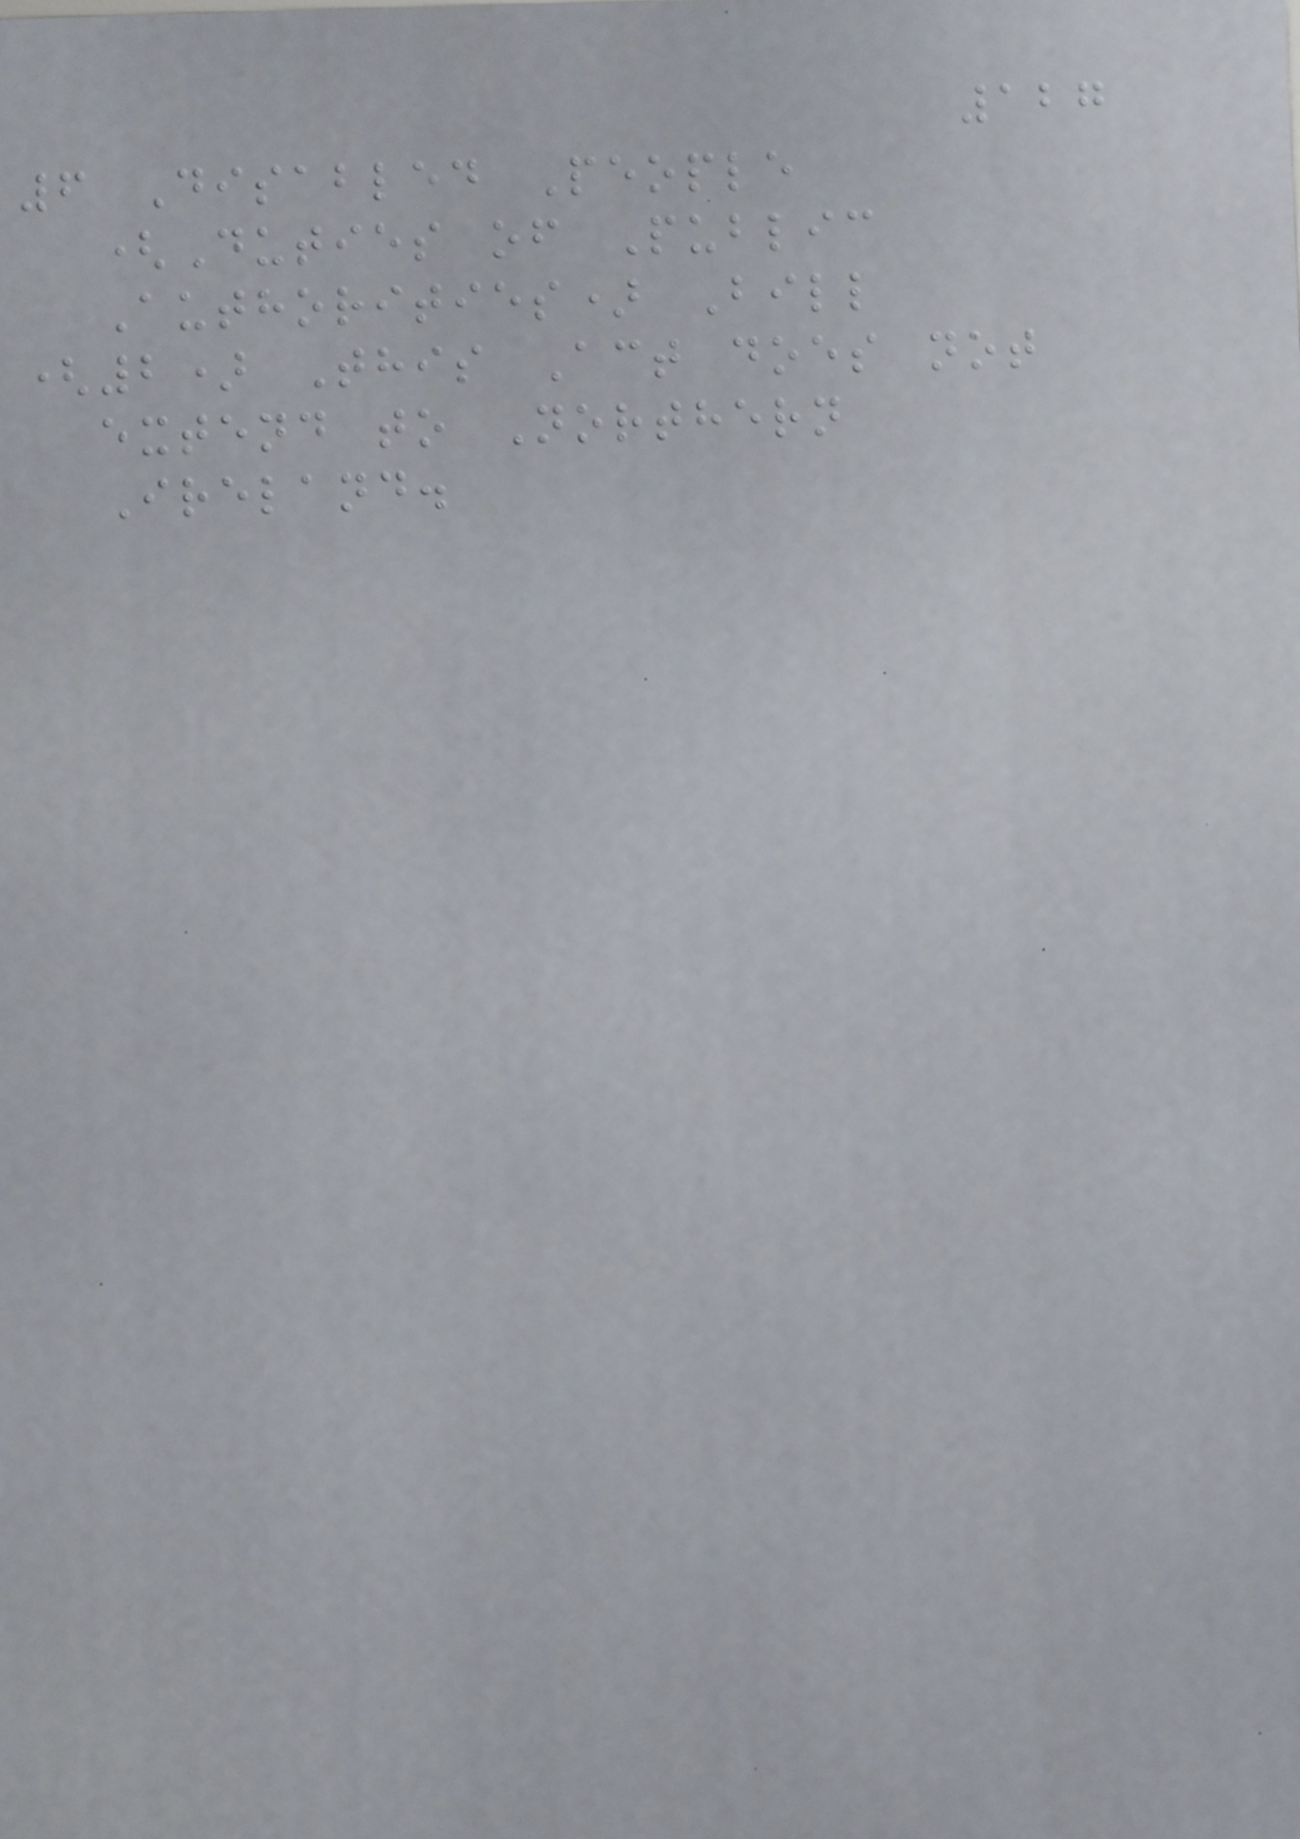127
6 Disabled People
(Duties of Public
Authorities) Bill
(2) This Act does not
extend to Northern
Ireland.
